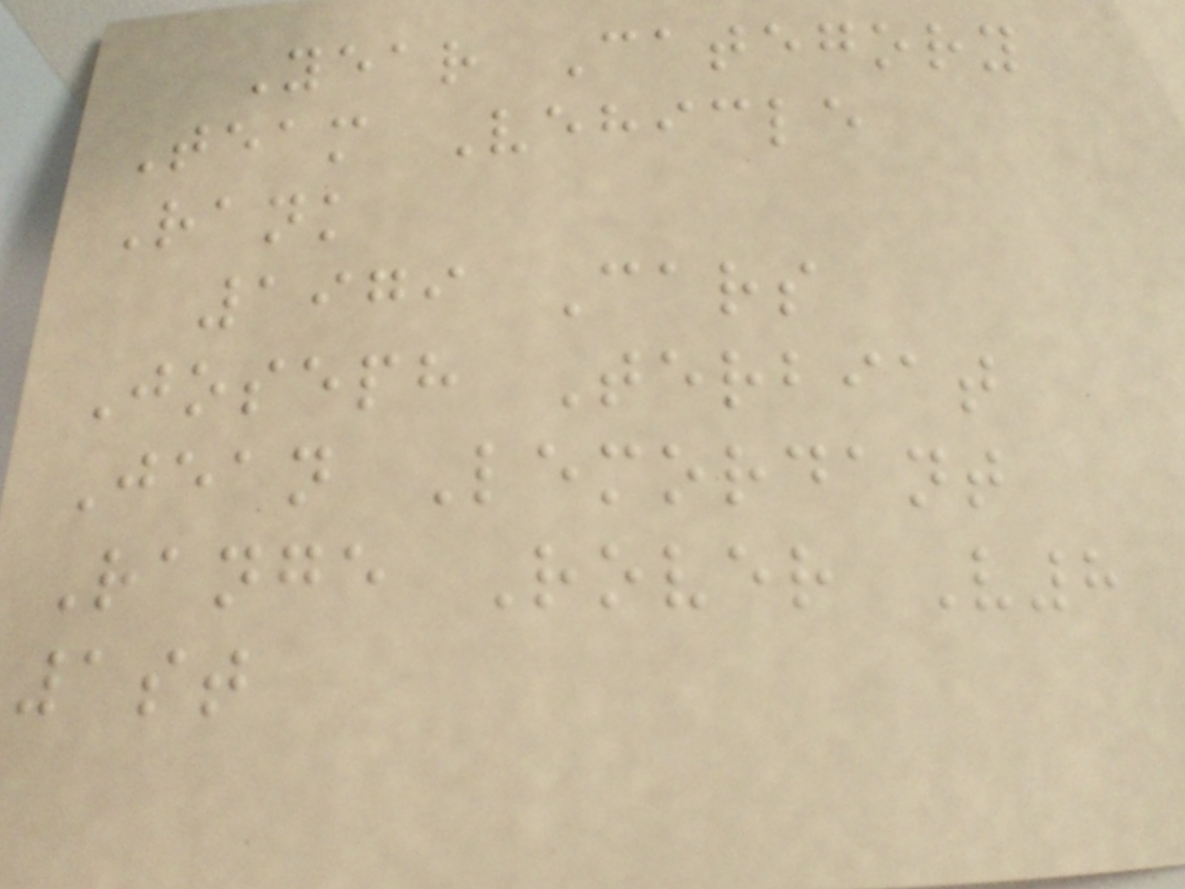Year Category
Team Vehicle
Rank
1979 Cars
Joseph Terbiat
Jean Lemordant
Range Rover V8
1st
